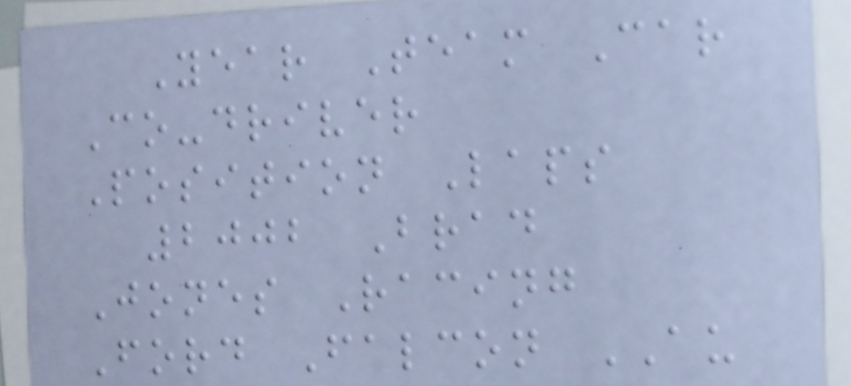Year Team Car
Co-driver
Position Laps
2002 Brad
Jones Racing
Ford Falcon AU
